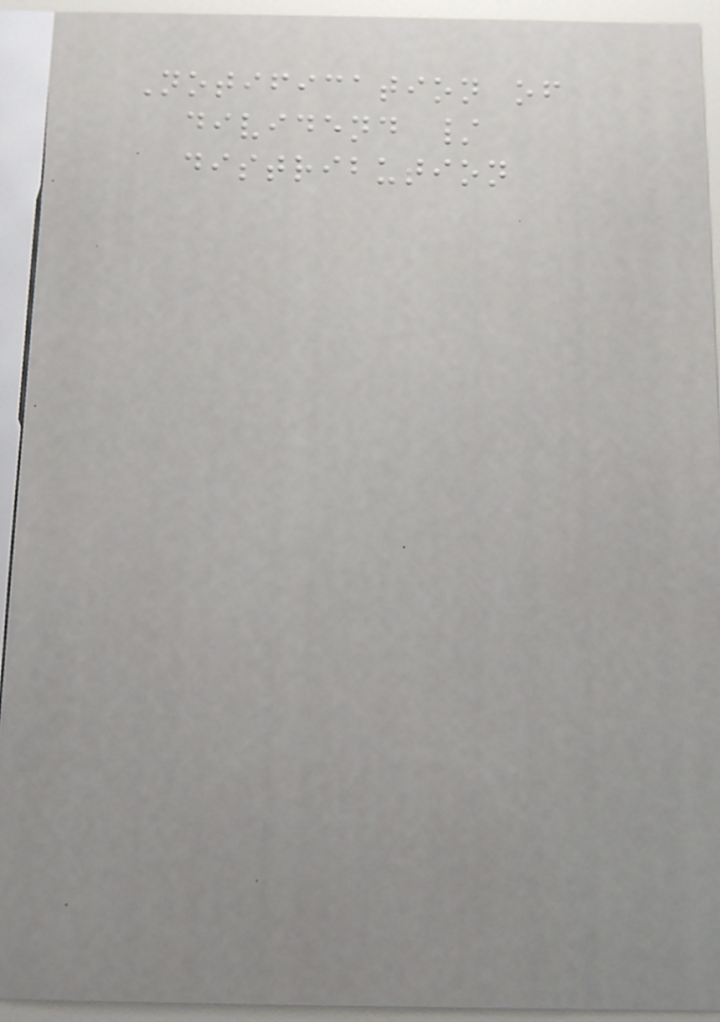Notification of
dividend /
distribution
